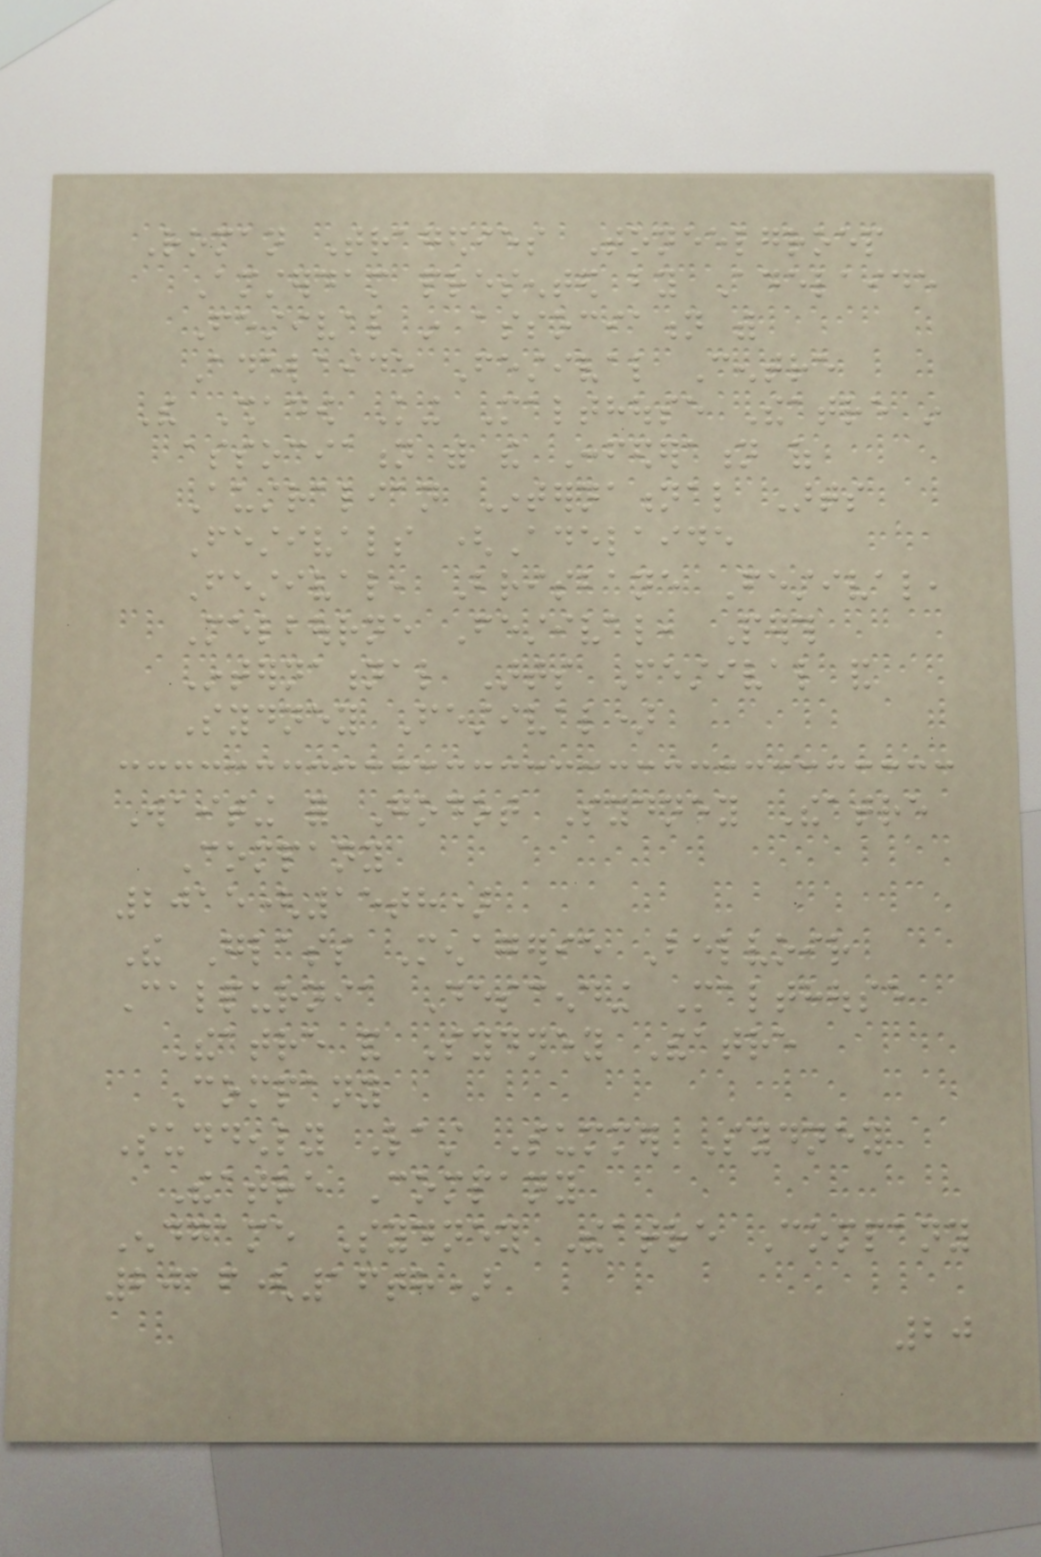Roman Tragedies Toneelgroep
Amsterdam presented by Adelaide
Festival in association with
Adelaide Festival Centre
The Shadow King Malthouse Theatre in
association with the Confederation of
Australian International Arts
Festivals (Adelaide
Festival, Brisbane Festival,
Melbourne Festival, Perth
International Arts Festival and
Sydney Festival)
Waiting for Godot Sydney Theatre
Company
2015(15th)
The Glass Menagerie Belvoir
Calpurnia Descending Malthouse
Theatre and Sydney Theatre
Company
Suddenly Last Summer Sydney
Theatre Company
Endgame Sydney Theatre Company
2016(16th)
20
